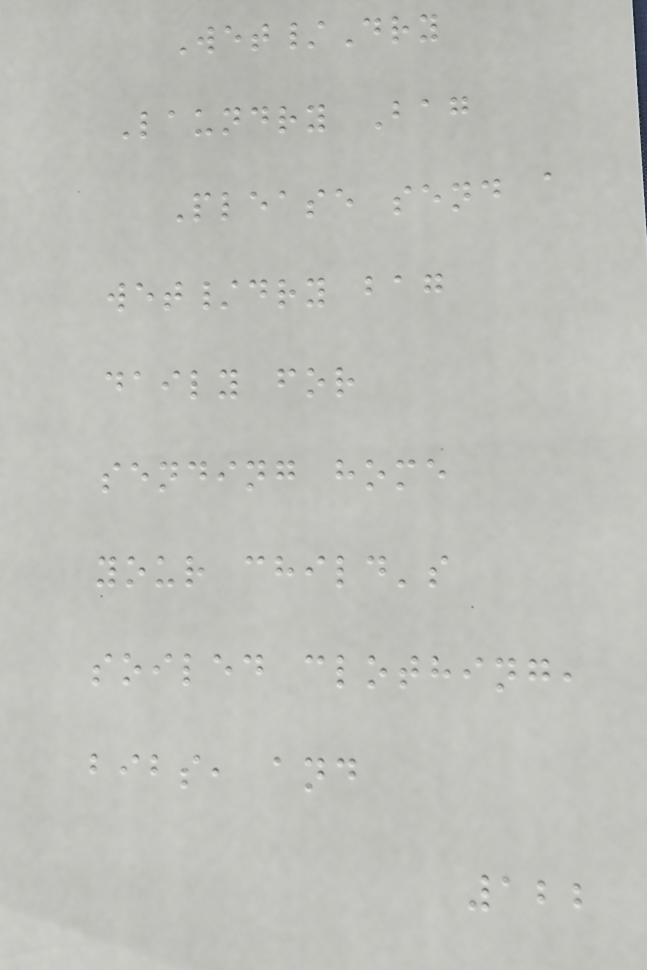Wet/Dry
Laundry Bag
Please send a
wet/dry bag
daily for
sending home
your child's
soiled clothing,
bibs, and
122
